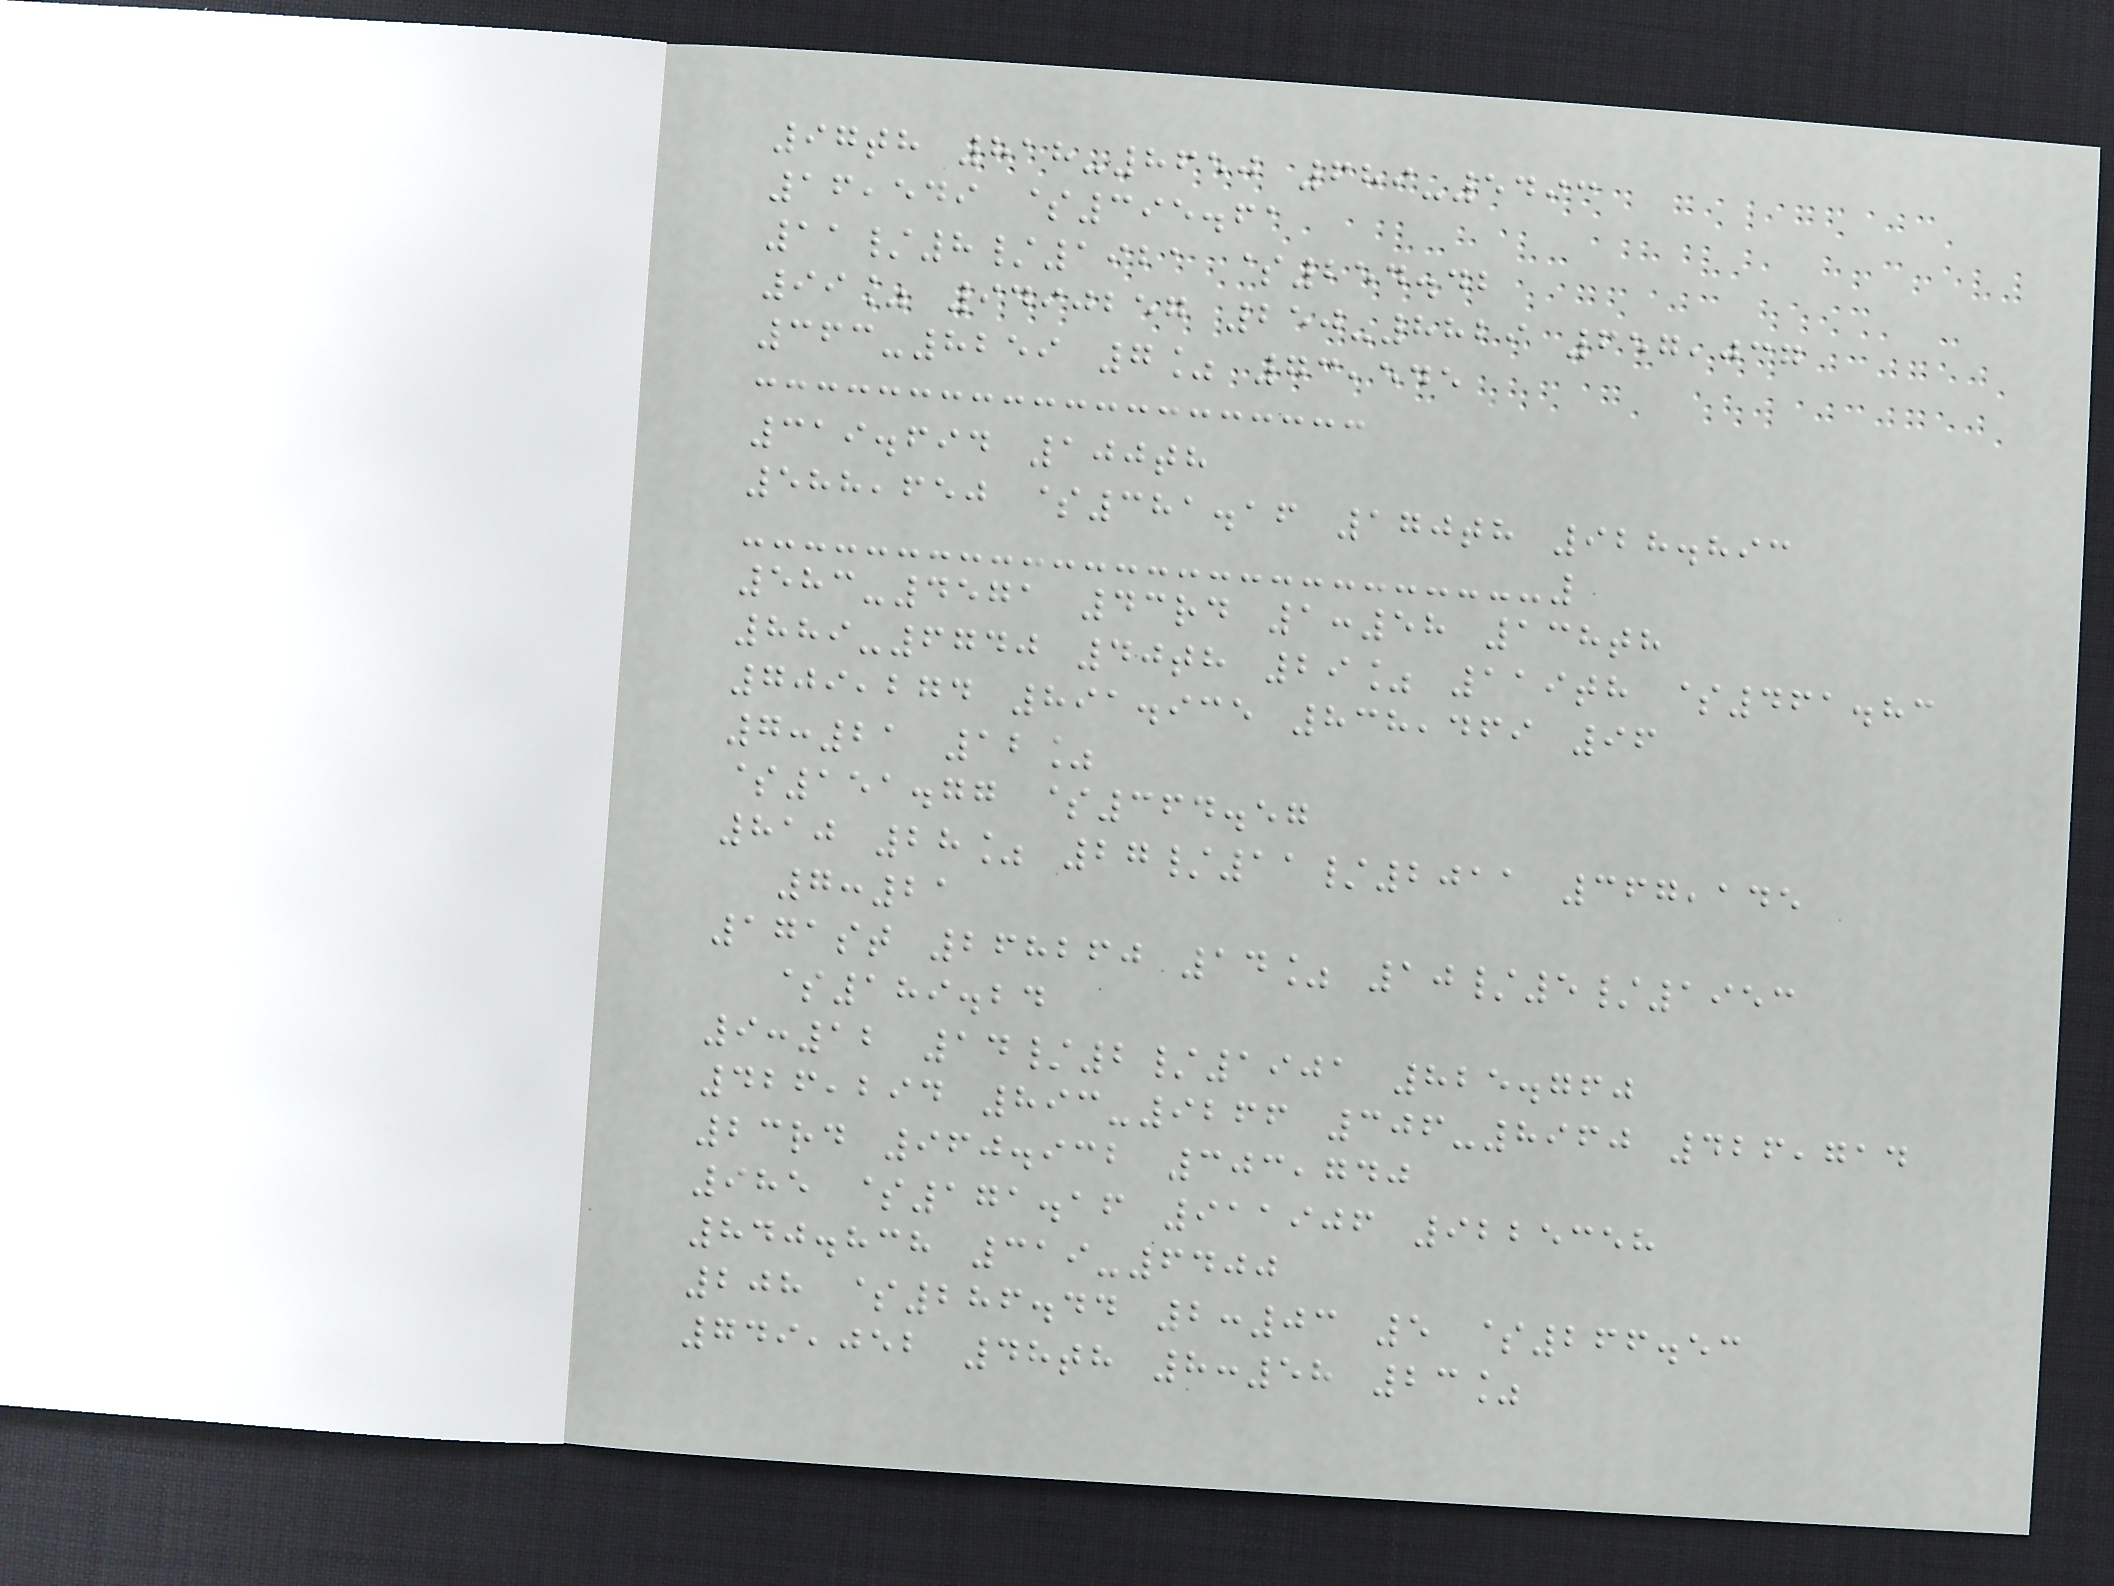97th 818-8650 689-5493
16,549 $395.61
11/8/1921 $254.42
99% 9490257 250-8829 657,037
363-8259 7% 73,545
319.694 100th
588,650 $381.16 170th 928.893
583-4571 43rd 1:58 138th
889-6740 40th 29% 119th $461.83
709,274 891.935 838,469 96
7:21 12%
$151.77 $364.57
810 28% 27/11/2011 367,145
7:21
171st 268260 14% 10/5/1953
$189.24
9:12 14/2/1901 825.760
426,294 893-9266 306-8960 426,714
23rd 960.932 303,740
985 $171.16 911906 9225358
840.838 319-6400
208 $286.44 2:03 5 $266.53
749,052 48th 8:58 23%
